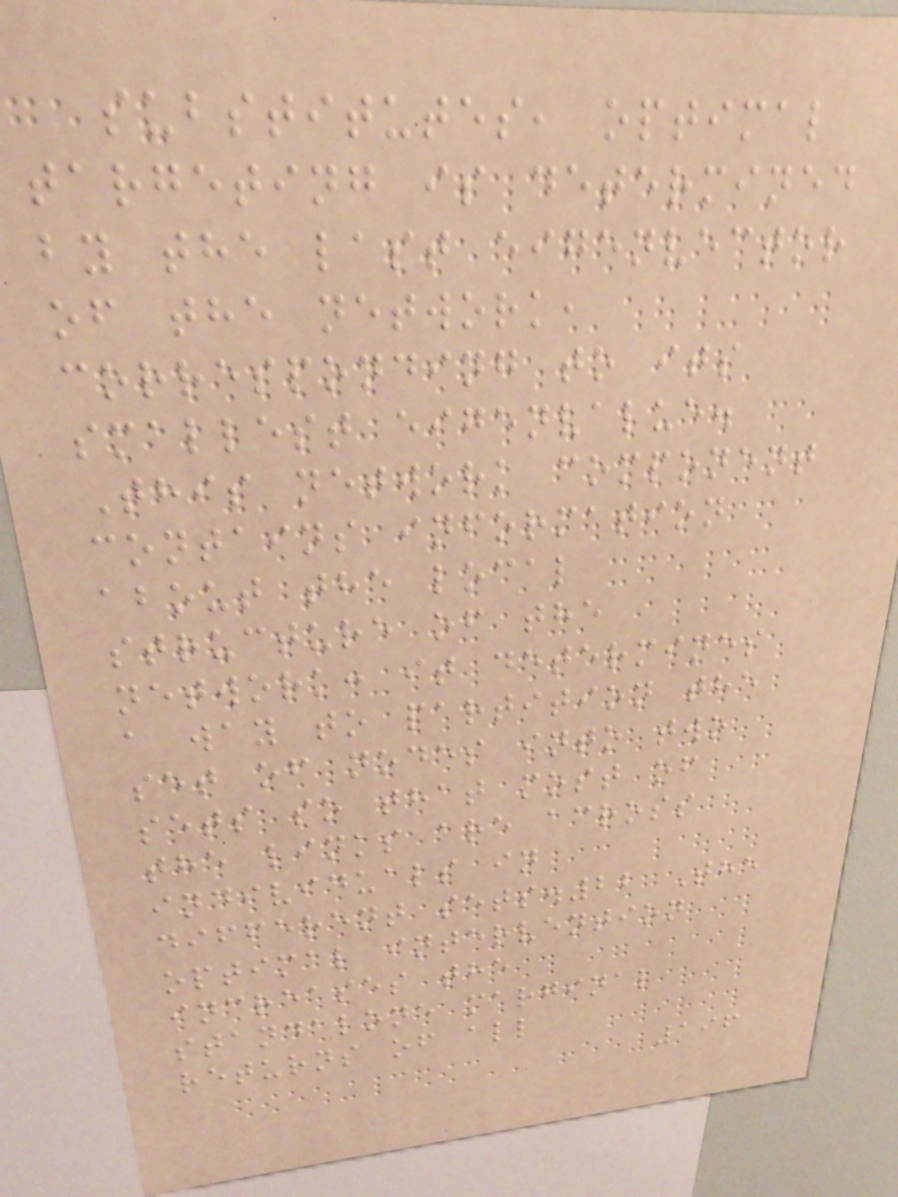substitutes, optimal
targeting is determined
by the last eigenvector
of the network,
corresponding to its
smallest eigenvalue.
This network component
contains information
about the local
structure of the
network: it determines
a way to partition the
set of nodes into two
sets so that most of
the links are across
individuals in
different sets.22 The
optimal intervention
increases the
standalone marginal
returns of all
196
